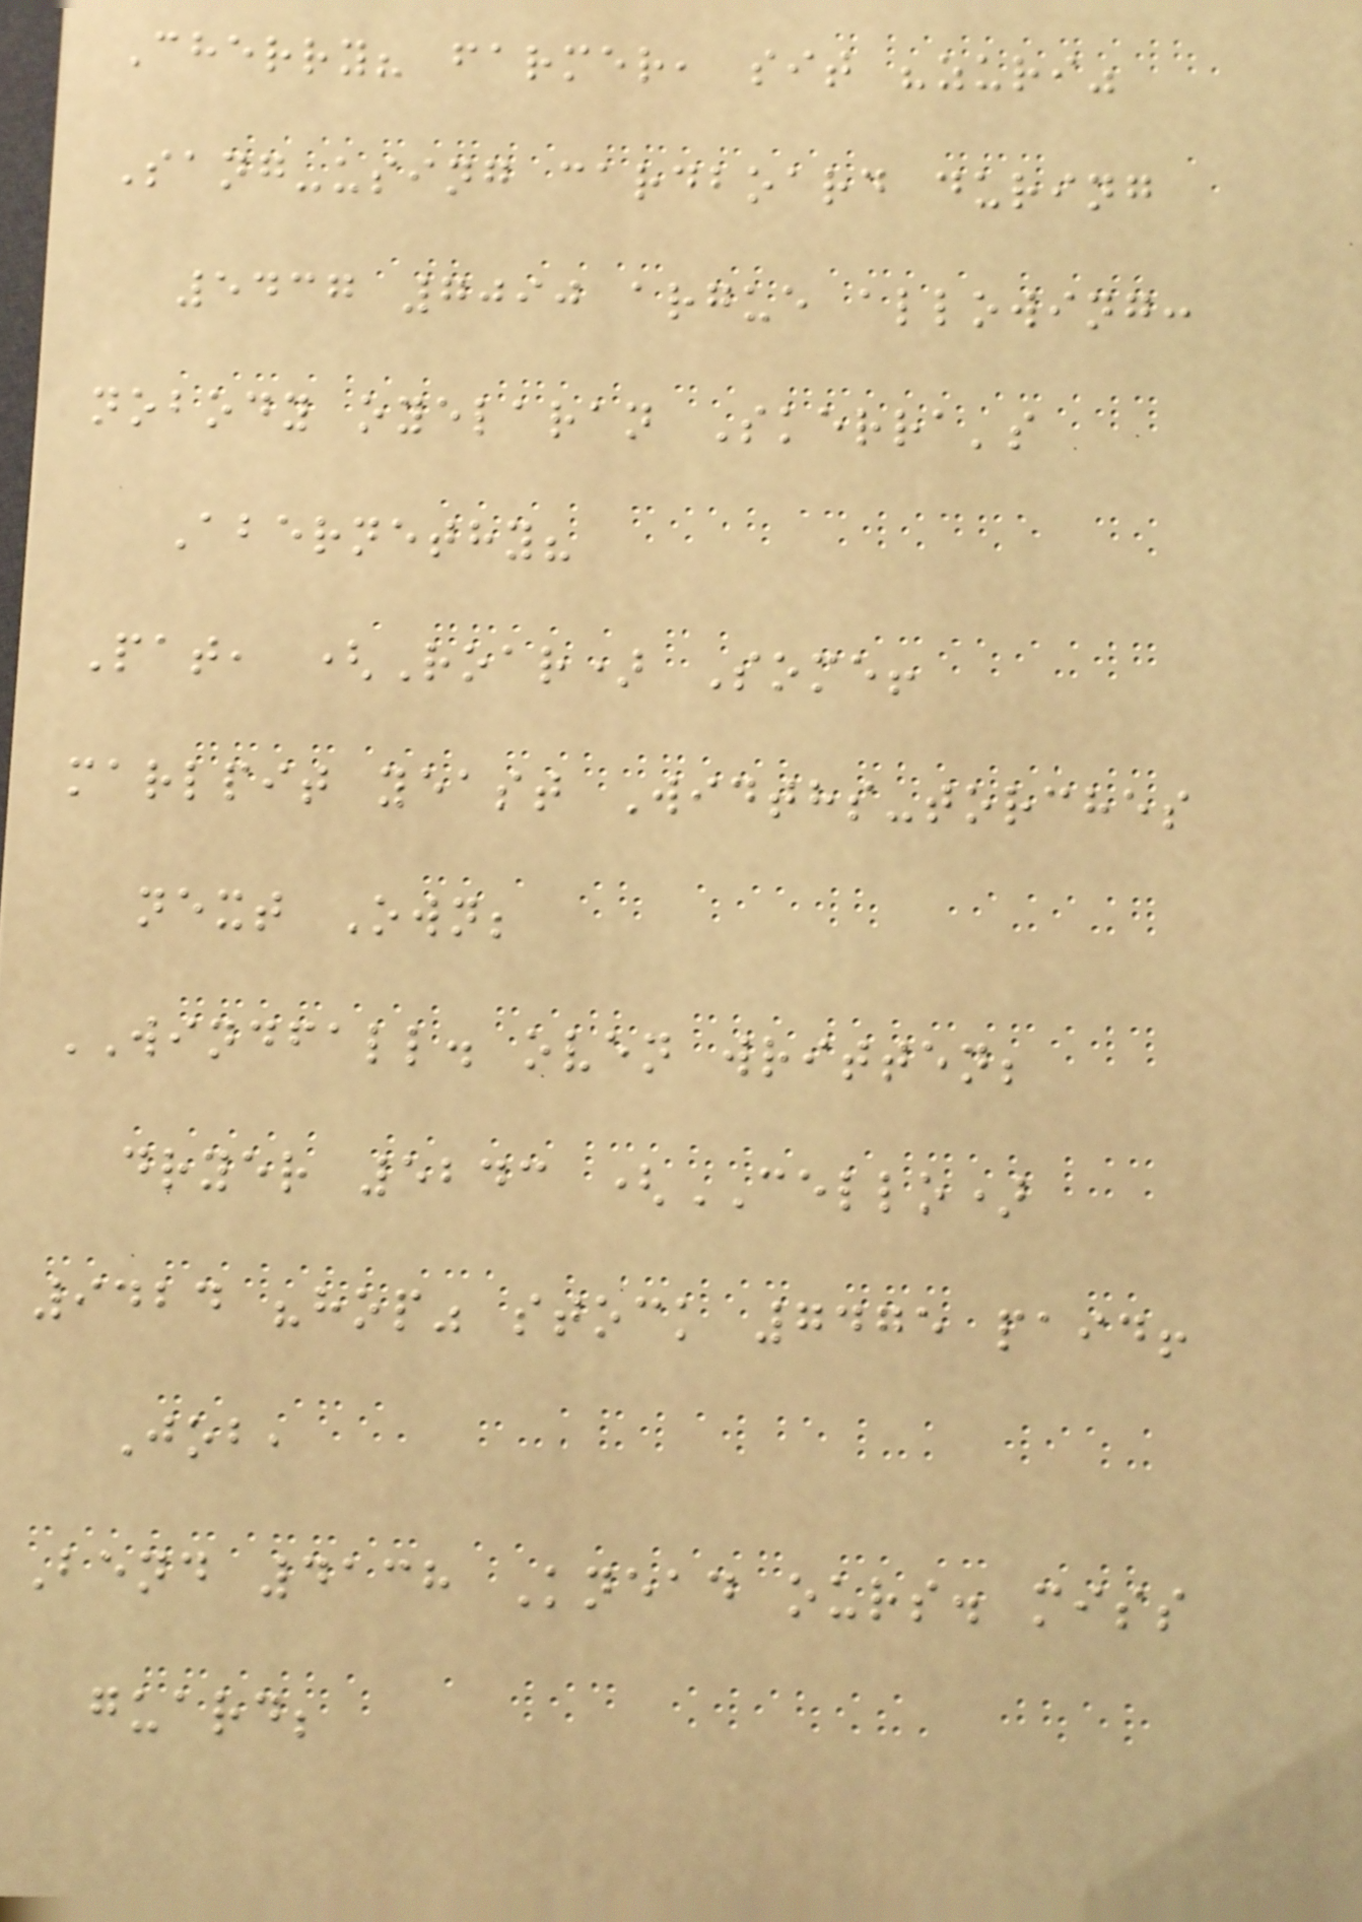Cherry? farmer, sit "zuri"
Sang-using cardboard during
5437 7090 argue allowing:
nobody oyelaran Skerra's
Abernethy?
Pat, (Roar) Some!
marlpit yeast Widths-torches
next Own;
WINDFALL. oven written;
dryer 5243 (CELLO)
9424 "hop" stock 7475 paid!
Job,
Bend 4138 Knead ours. miss
guard;
